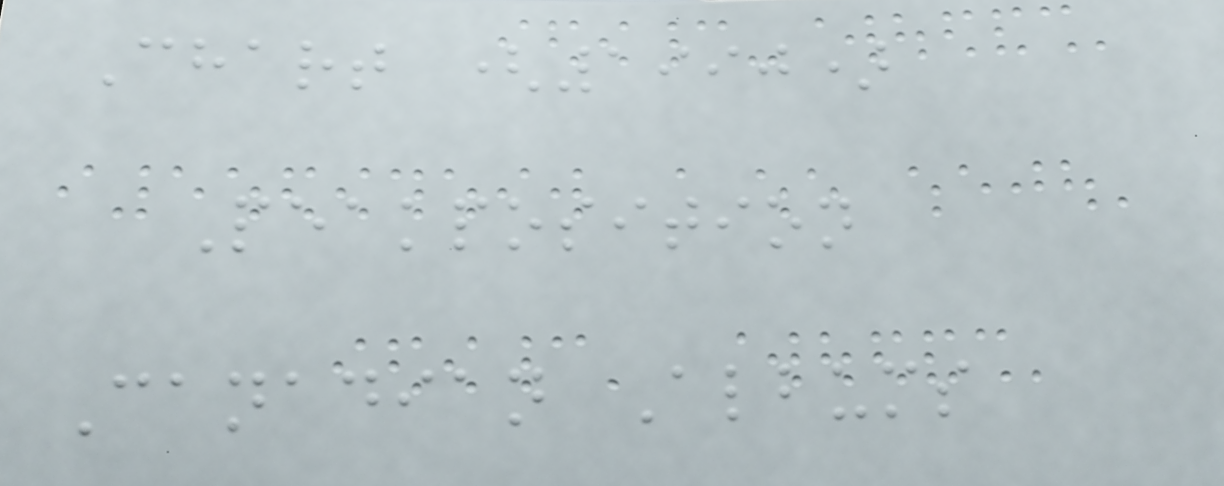Chart (1990)
Peakposition
Canadian Albums
